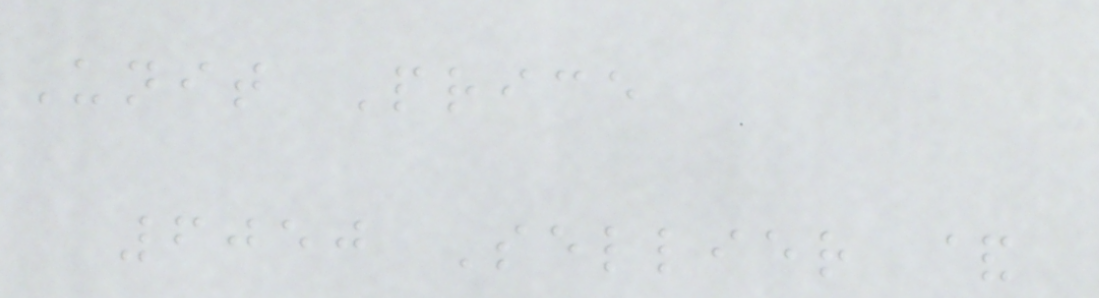Unit Price
6050 Sellier &
